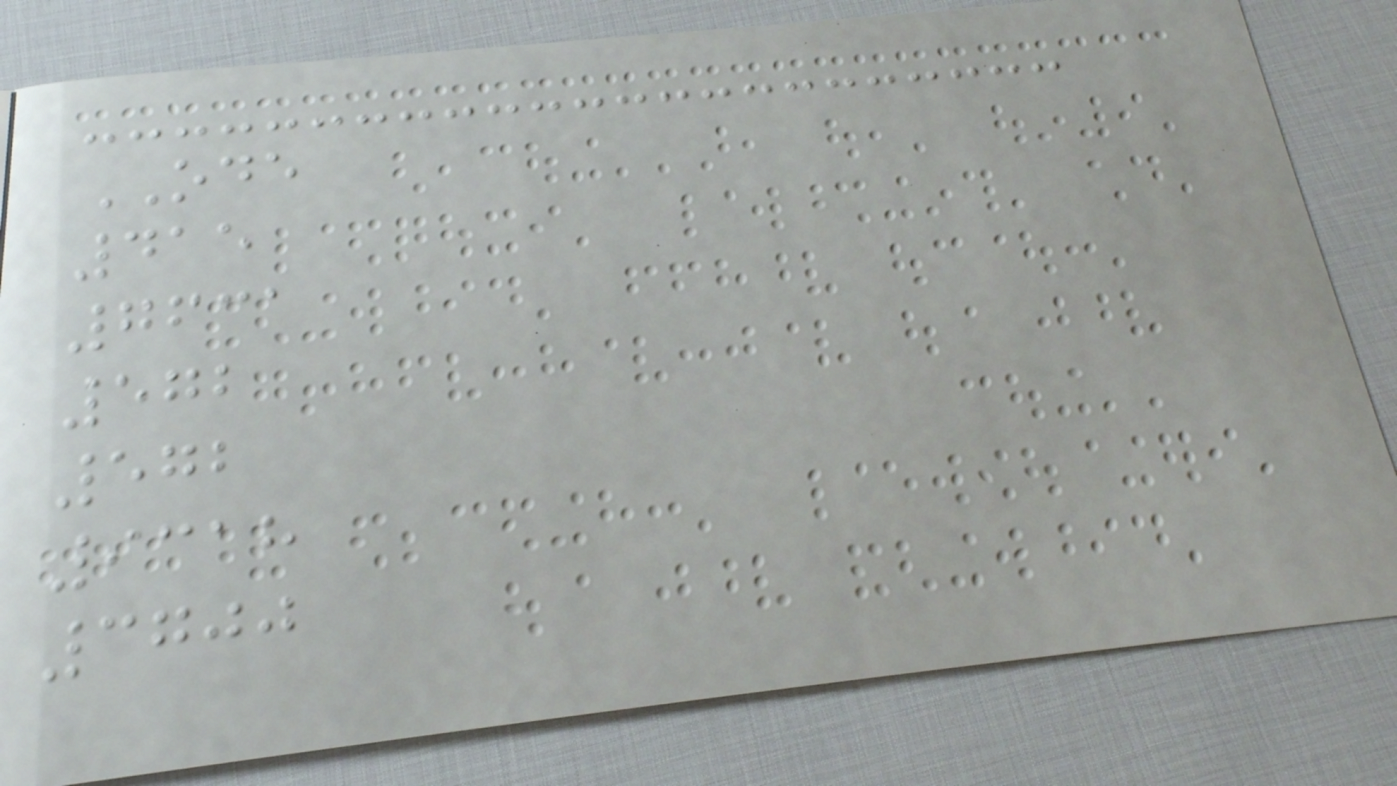ODE
415
7631
572
572
9318
3700
